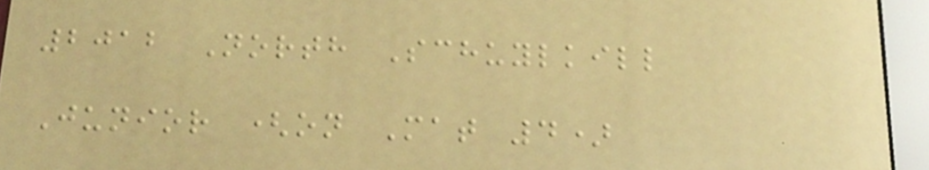2012 North Schuylkill
Junior (on Mat 4)
